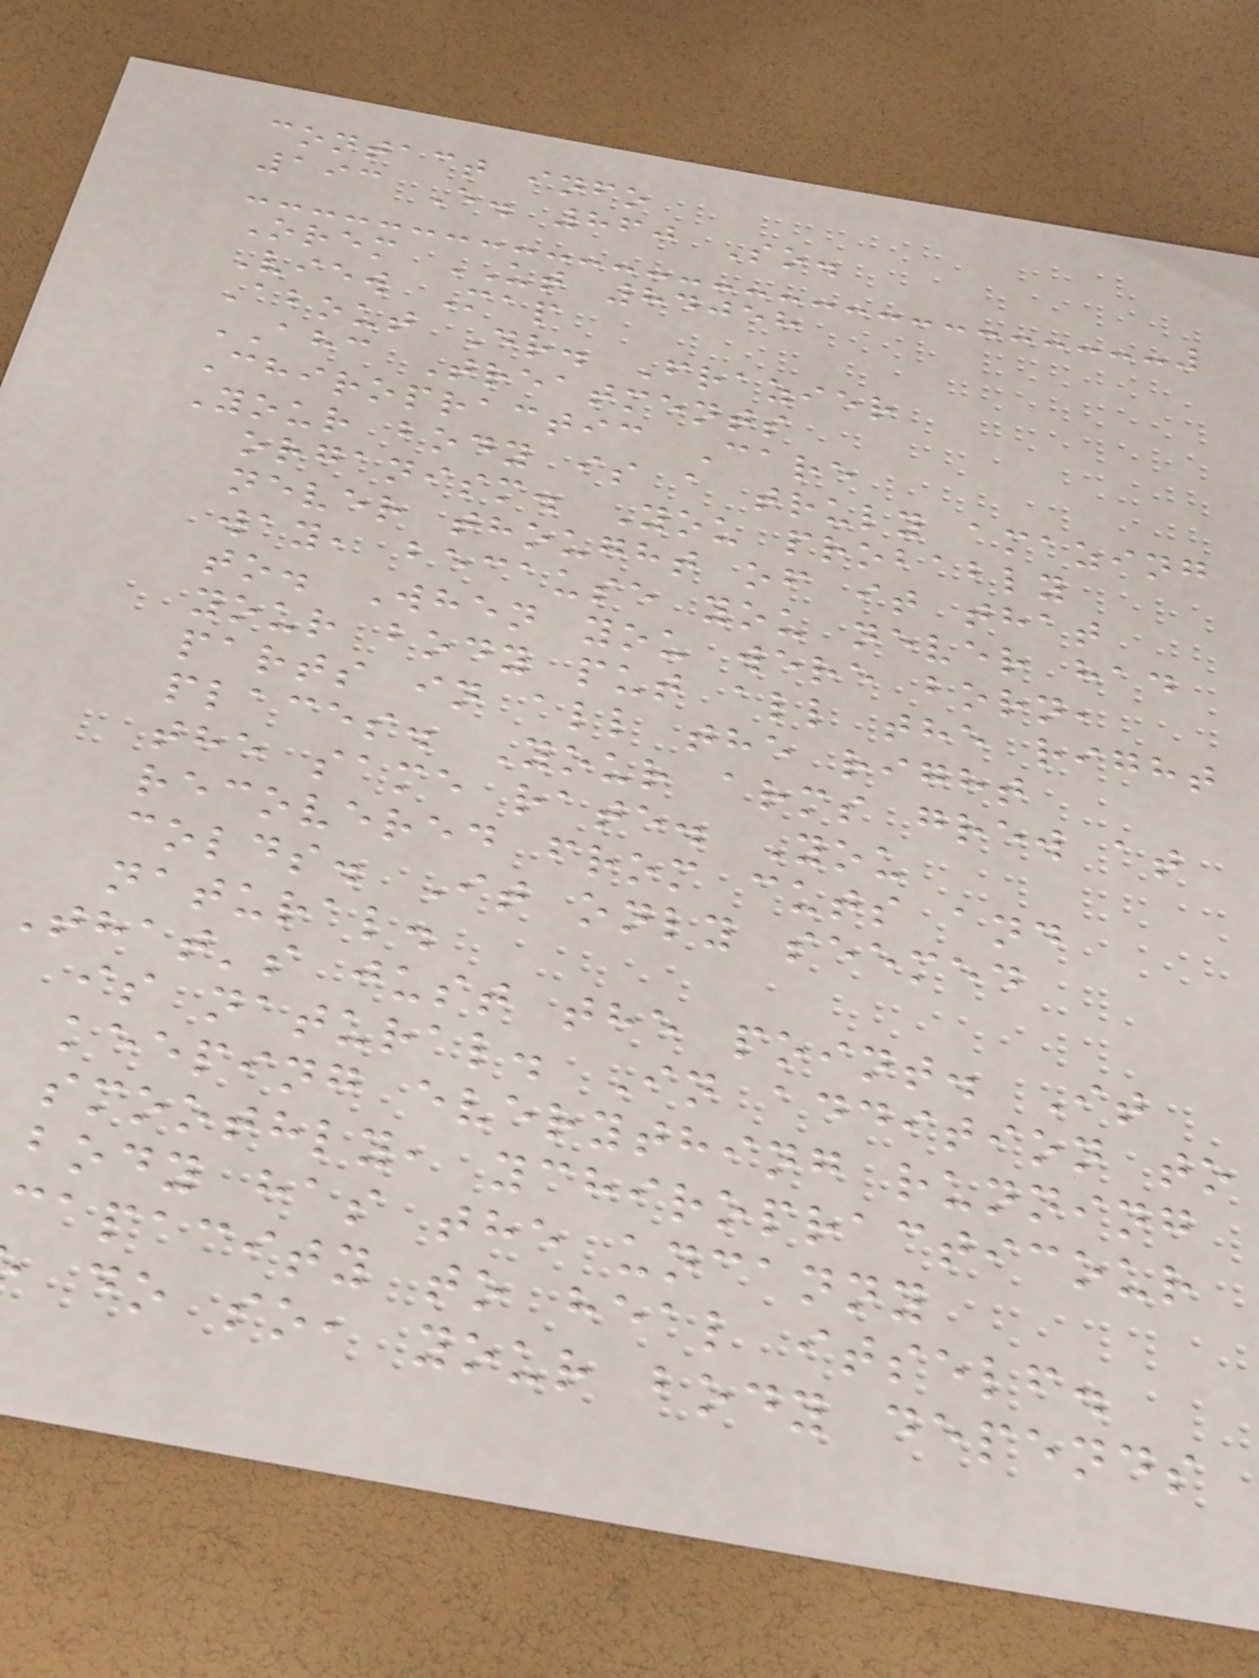contact info
193 E. 860 So.
Orem UT 84058
View Map
About Dr. Frazier
AHC Treatments
Chiropractic Care
Your body is a truly amazing
organism. You probably
never thought of it that
way, because you never had
to. When you were born,
your body put all the right
parts in all the right
places. Your arms grew at
the same rate. You
recovered from cuts and
colds. It only seemed
natural.
That's just the point. It
is natural. In addition to
keeping everything running
smoothly, ychiropracticour
body has the uncanny
capacity to heal itself.
do so, your body depends
